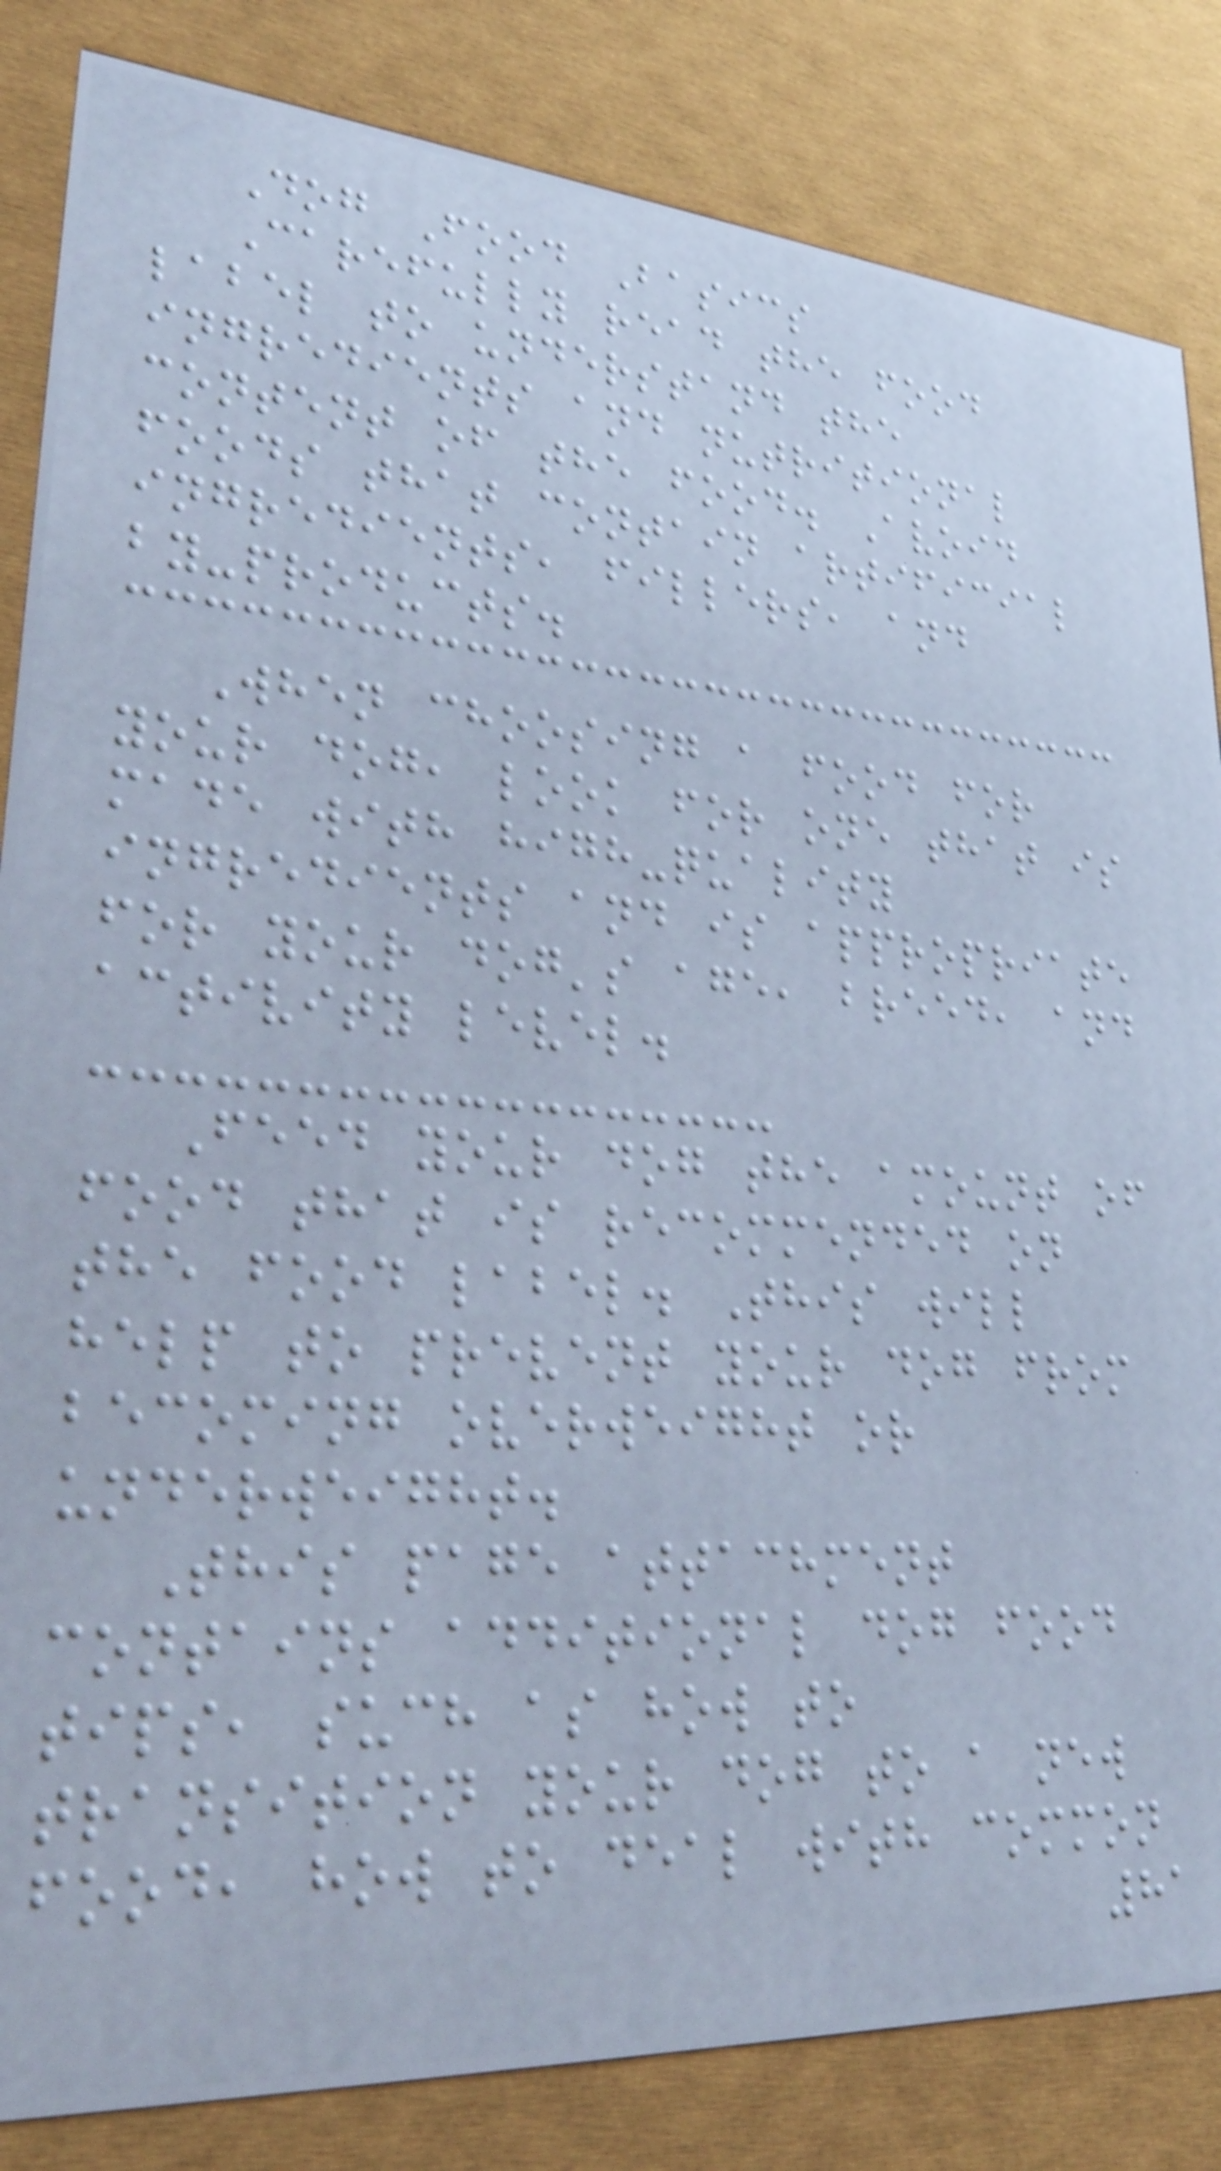Dog Food Basics
Carefully read the food
label to understand the
ingredients and nutritional
content of the food. Avoid
foods that contain artificial
ingredients, fillers, and
by-products.
When choosing a food for
your dog, look for one that is
made with high-quality
ingredients and is appropriate
for your dog's age, breed, and
activity level.
Feed your dog the amount of
food that is recommended on
the food label. This will
help to prevent your dog from
becoming overweight or
underweight.
This page attachment
contains additional dog food
tips, such as how to
transition your dog to a new
food, how to deal with common
81
